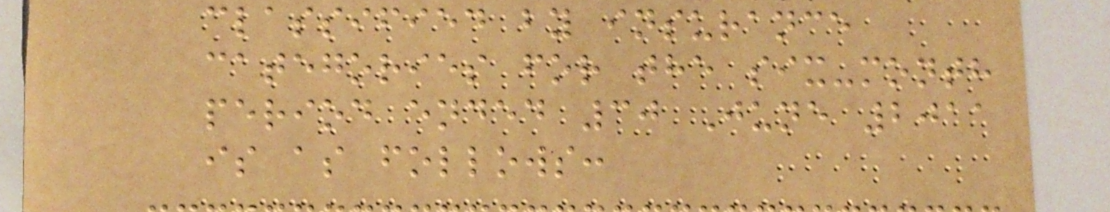classified by insurance
categories for the six-month
period ended 30 June 2011
is as follows:
